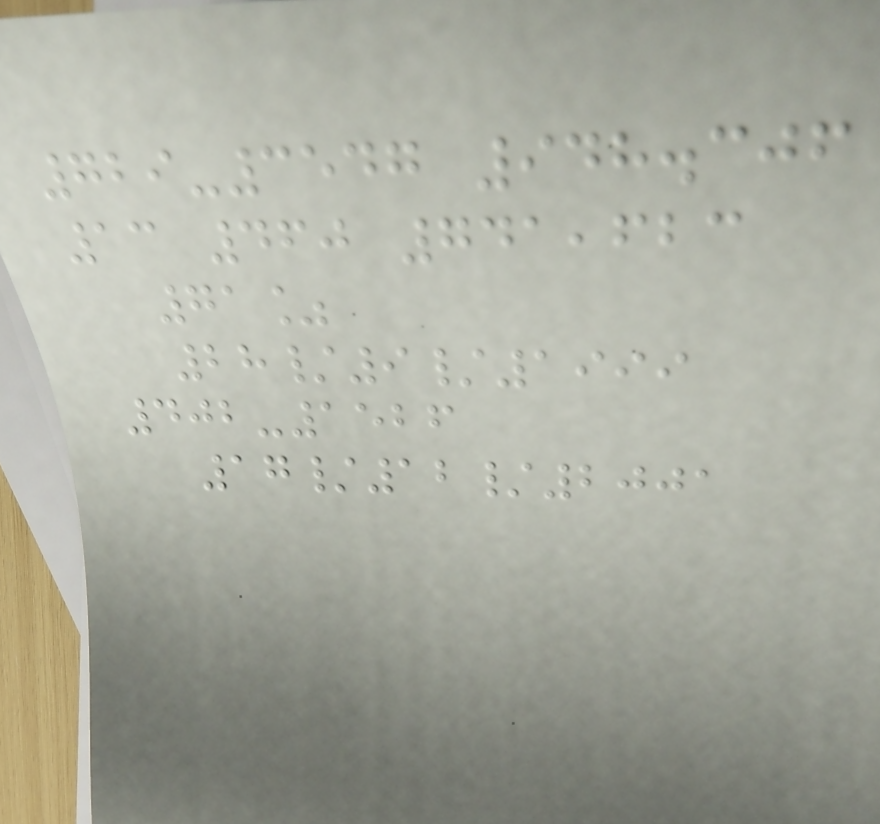729-3547 948.306
13 460 741,623
71%
28/9/1999
402-1526
17/12/2001
